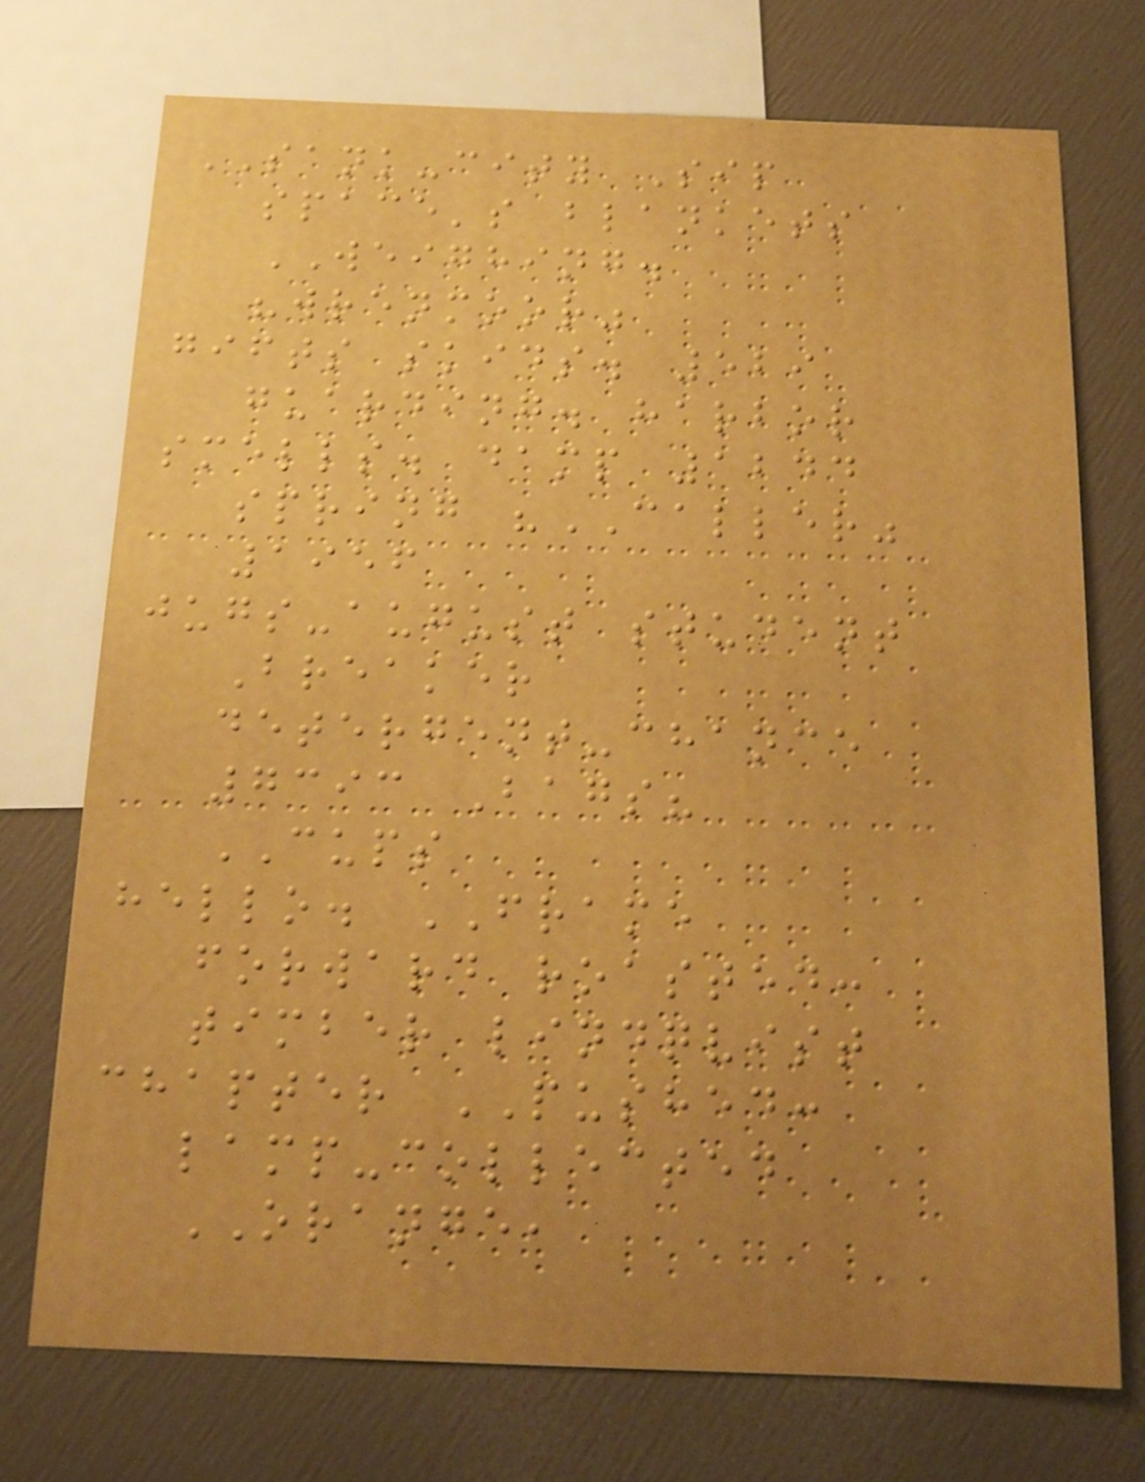SANK-city Sip
space's blankets
WEIGHING.
"wrenmoor"
gifts skids. 529
guarding. harbor
smells. damp 1244
spring "CALLER"
1956
jugs-august student
Breaker
detergent-chance
7393 Bags?
CUPS
hello. FRAME
forward roasted:
timber lindqvist
chapter PUSHED:
lamp-collected
ORANGE,
